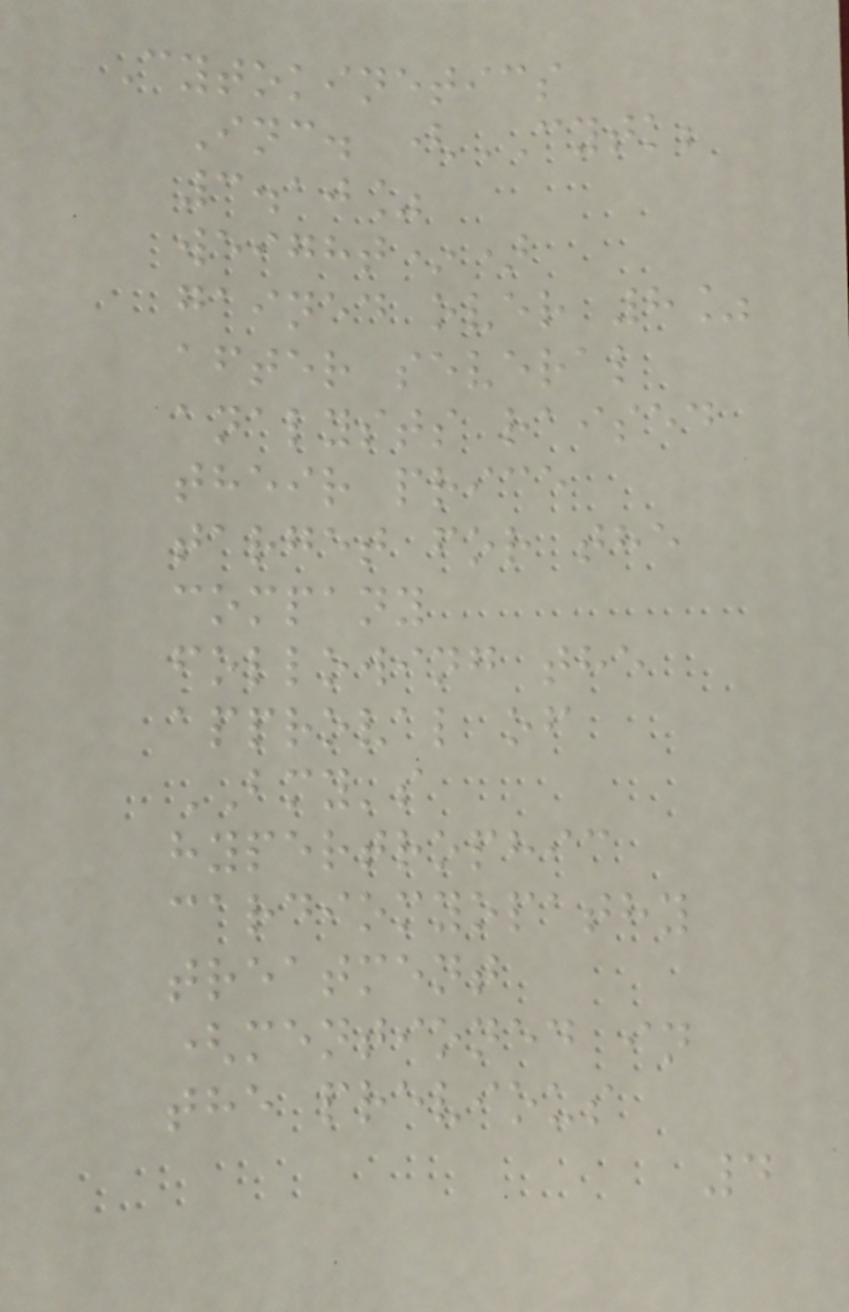Cytokinetics
Inc. (CYTK;
3.10%
weight*)
gained over 8%
after several
analysts raised
their price
target for the
company
following the
approval of
BMY's
hypertrophic
cardiomyopathy
treatment
(mentioned in
the previous
4
